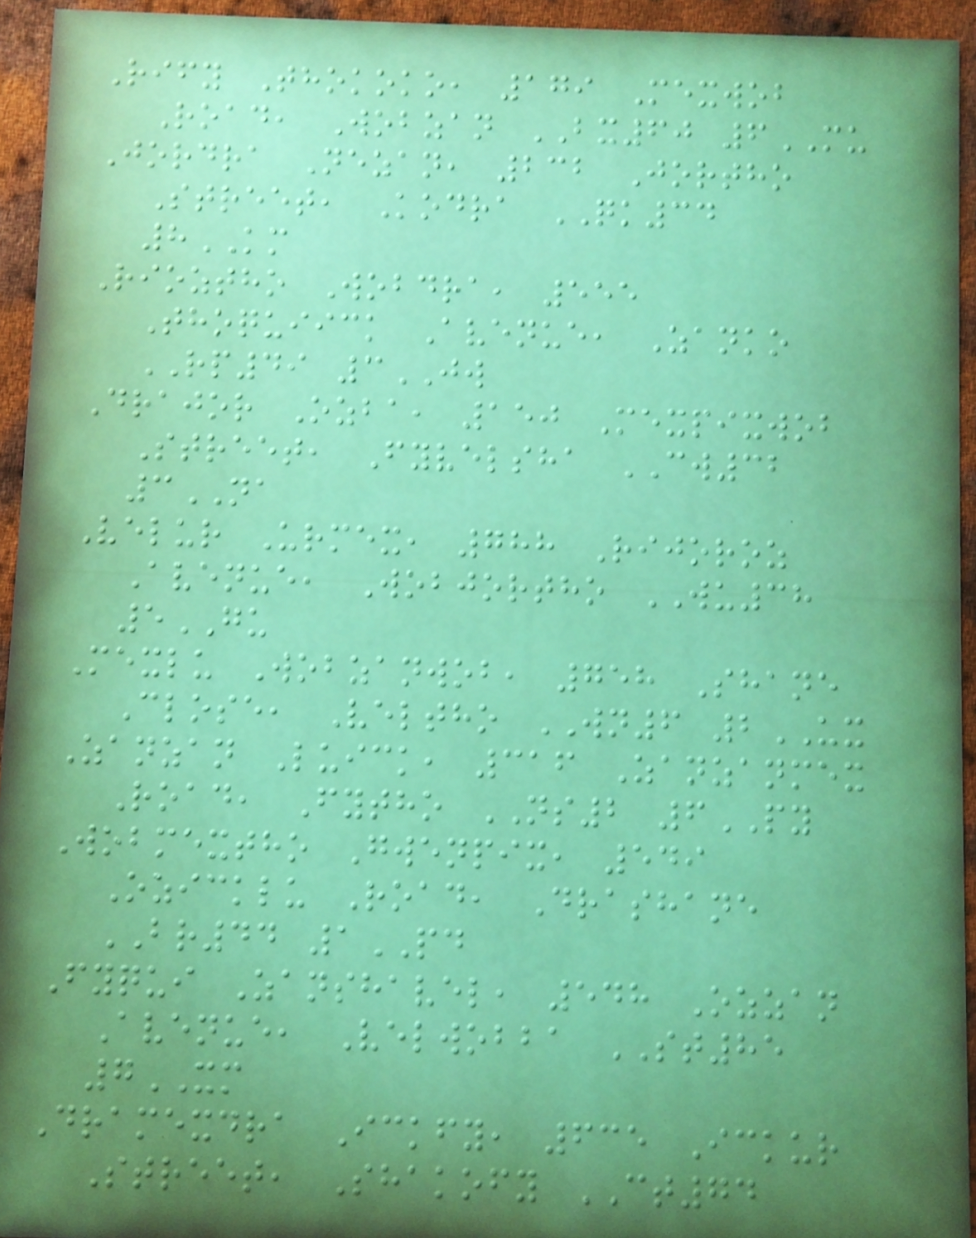Rify Thokoko, 179 Mexwob
Road, Wobzan BX60 6MU
Jordra Nezan, 232 Jortho
Street, Kodra QK34
8KM
Rioztho Wobdra, 555
Thoquiick Avenue, Zanko
RP49 3JW
Drajor Ozba, 150 Mexpixwob
Street, Fyvelsha CW32
3NA
Velur Urmex, 788 Rijoroz
Avenue, Wobjortho WU38
5GU
Mexlu Wobzanwob, 758 Shane
Close, Veltho WN6 2UX
Zanzan Luick, 316 Zanzanmex
Road, Fytho NS2 6PY
Wobmextho Gwenpix, 549
Ozicklu Road, Drashane
BR44 1PD
Fyqui Zanshavel, 548 Ozzan
Avenue, Velwobba ST85
7XM
Dramexdra Ickfy, 635 Ickur
Street, Shakofy CT74
